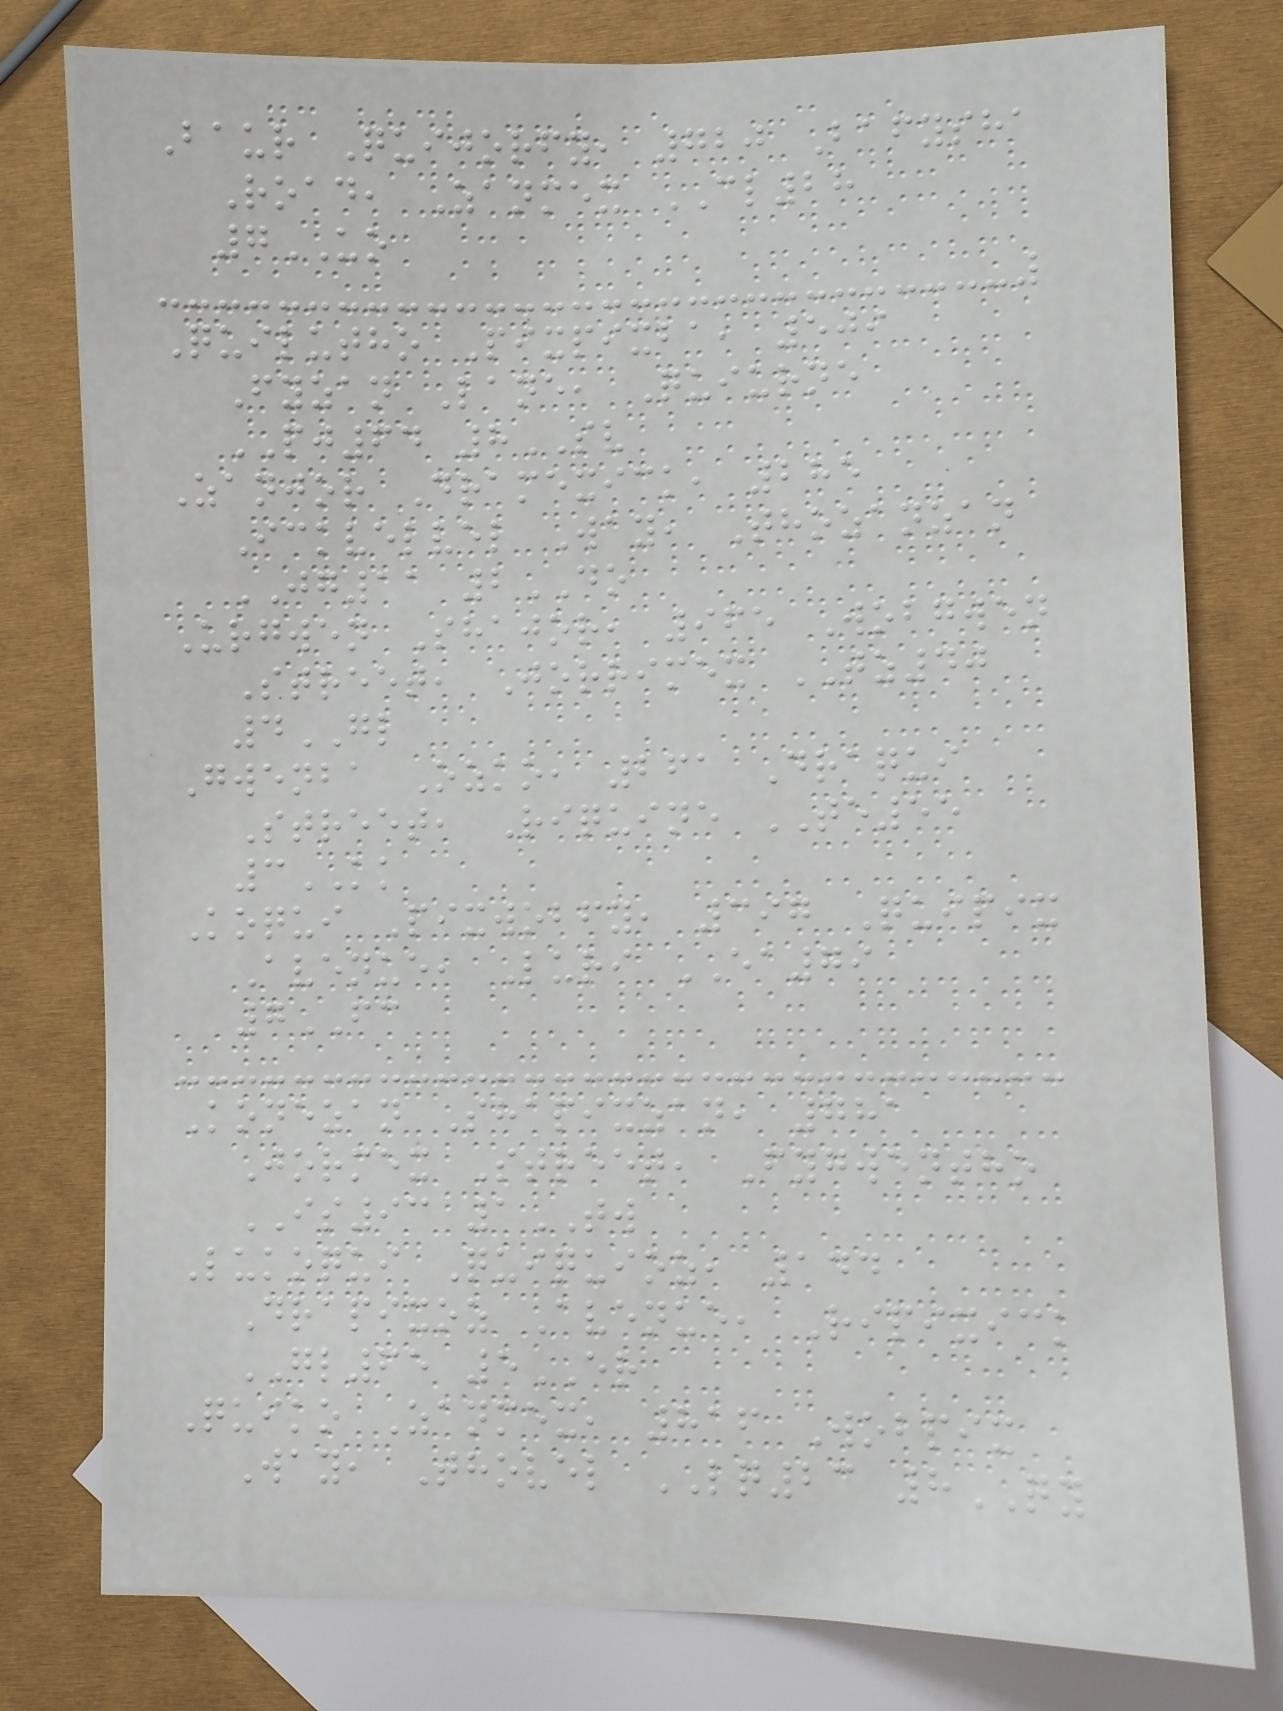Baur Quijorfy, 720 Bafysha
Road, Zanmex CL28
7UO
Quilutho Pixpixba, 509
Fyzan Lane, Quiurne
PJ64 8SV
Zanjor Dramexick, 285
Ickvelvel Way, Thozanzan
JG11 2DO
Urgwen Shajor, 965 Wobgwen
Street, Jorrimex TZ40
4GL
Gwenba Ozko, 261 Draqui
Street, Riquine TE55
3KK
Koqui Pixwobfy, 397 Quipix
Avenue, Luri EA79
7FC
Konezan Shapixzan, 781
Jormex Street, Fygwentho
IS93 1TW
Lukoqui Quiquioz, 144
Drapixoz Avenue, Ripixick
GL65 5ER
Quiko Zanmex, 816 Wobpix
Way, Thovel LQ23 8QY
